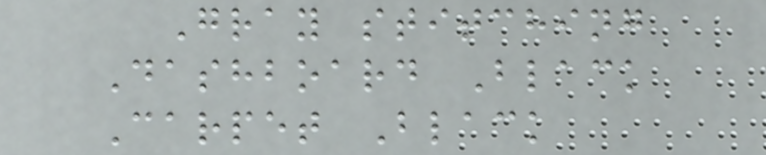Gray stitching
Dashboard Black
Carpet Black
